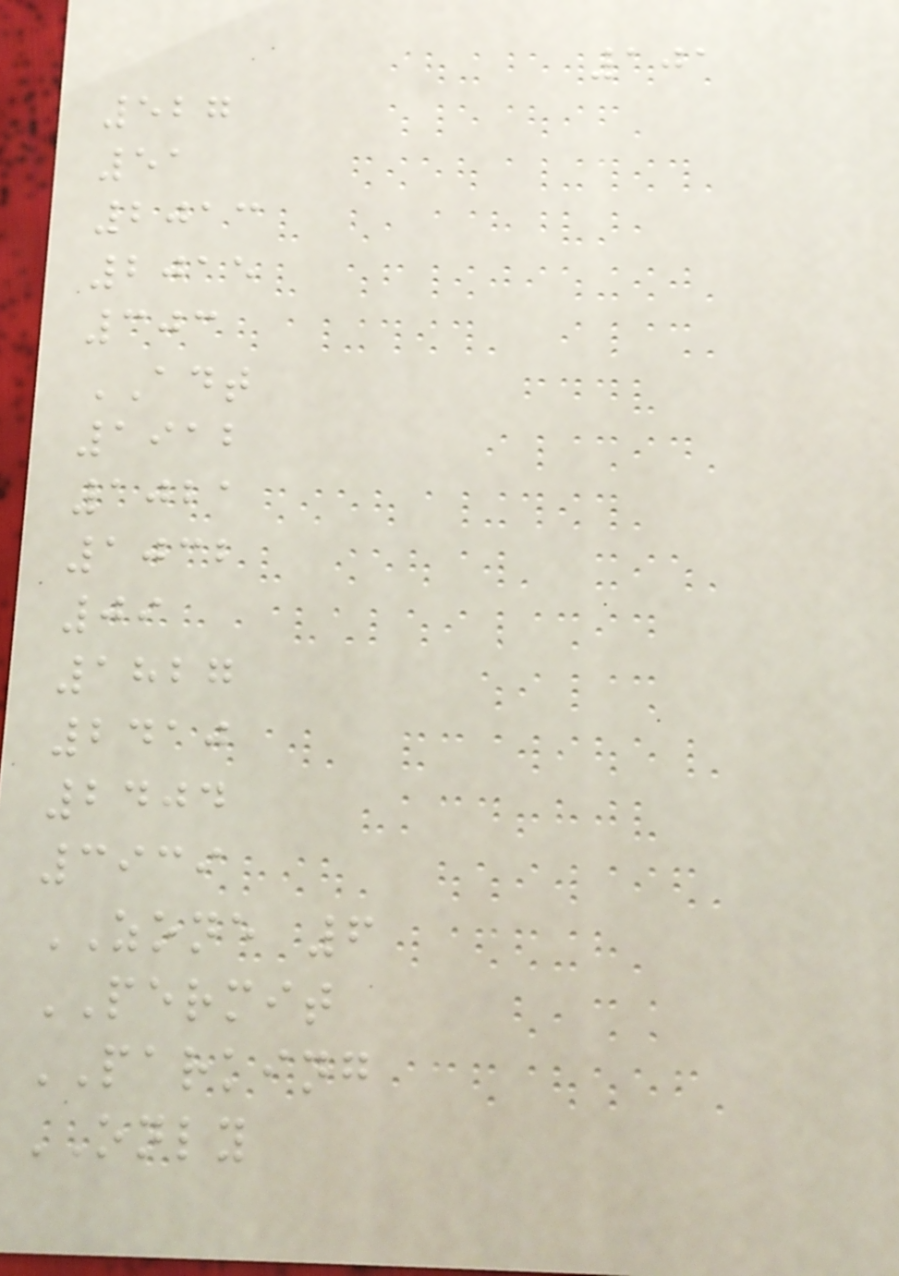101
527
51
2013
2015
303
ADT
1912
1021
1032
09
1827
2410
2404
3939
ZONE 6
PERMIT
PARKING
ONLY
